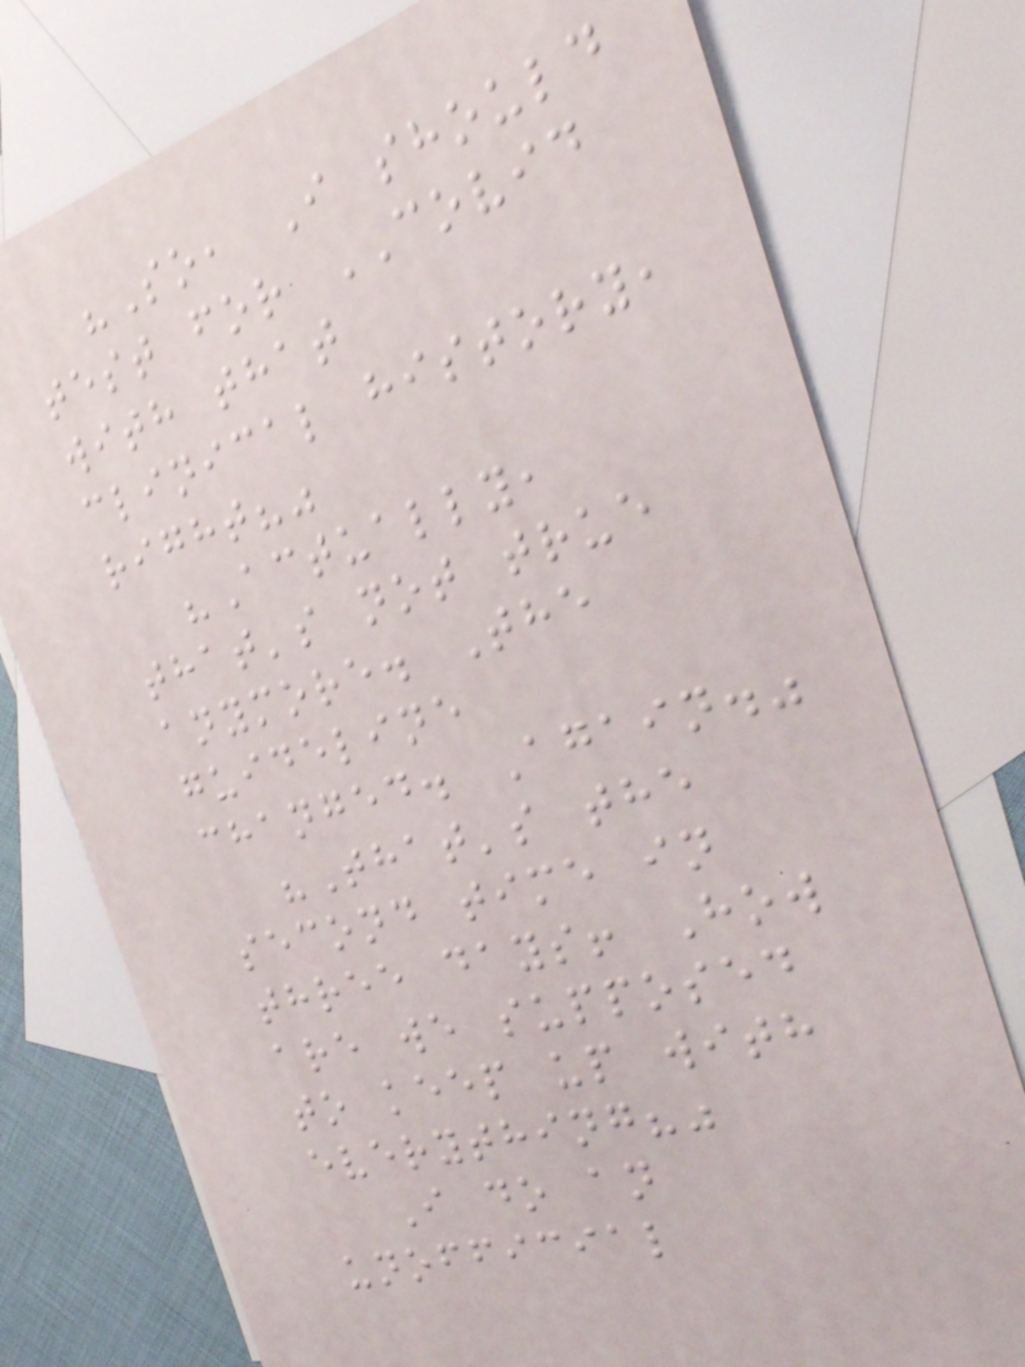"So, I should
test for COVID
with that
clinical history,
right?"
"Actually,
that's not true
anymore. The
guideline
changed. Again."
"That's the
second time in
three days! How
are we supposed
to keep up with
everything?"
I do an
unofficial
